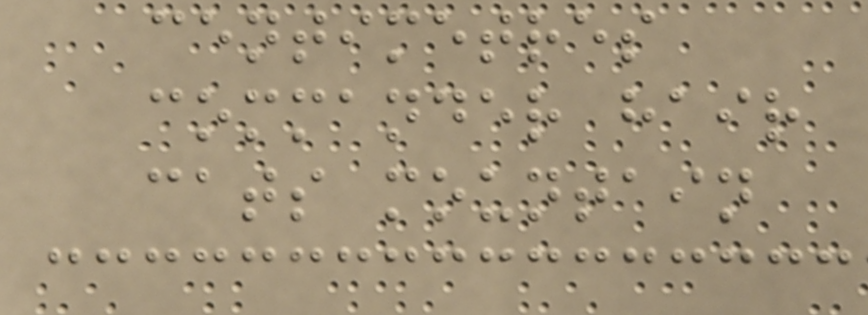centimetres
commander hair
cats mountain
